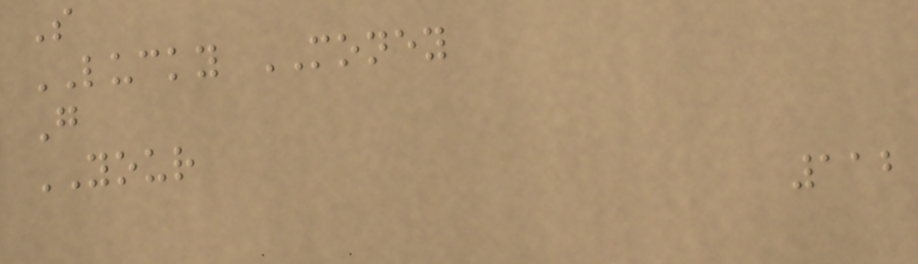S
LUCKY MONEY
G
YOUR
112
